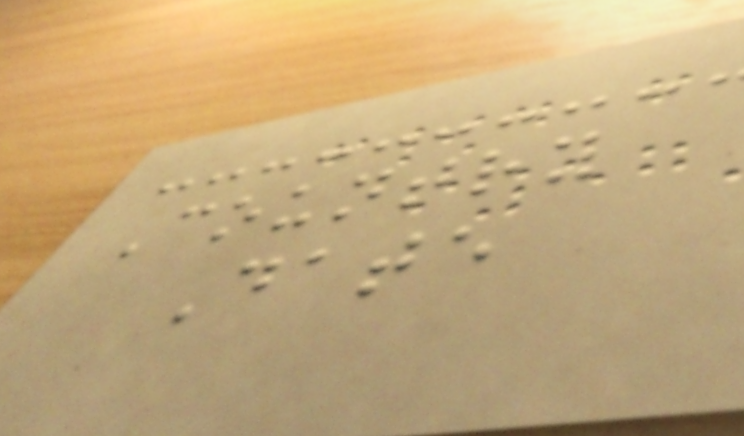Country
Date
